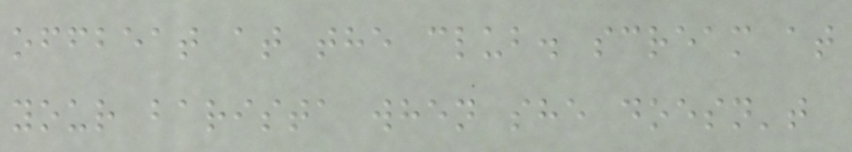offbeat at the club. scream at
your barista when she doesn't
